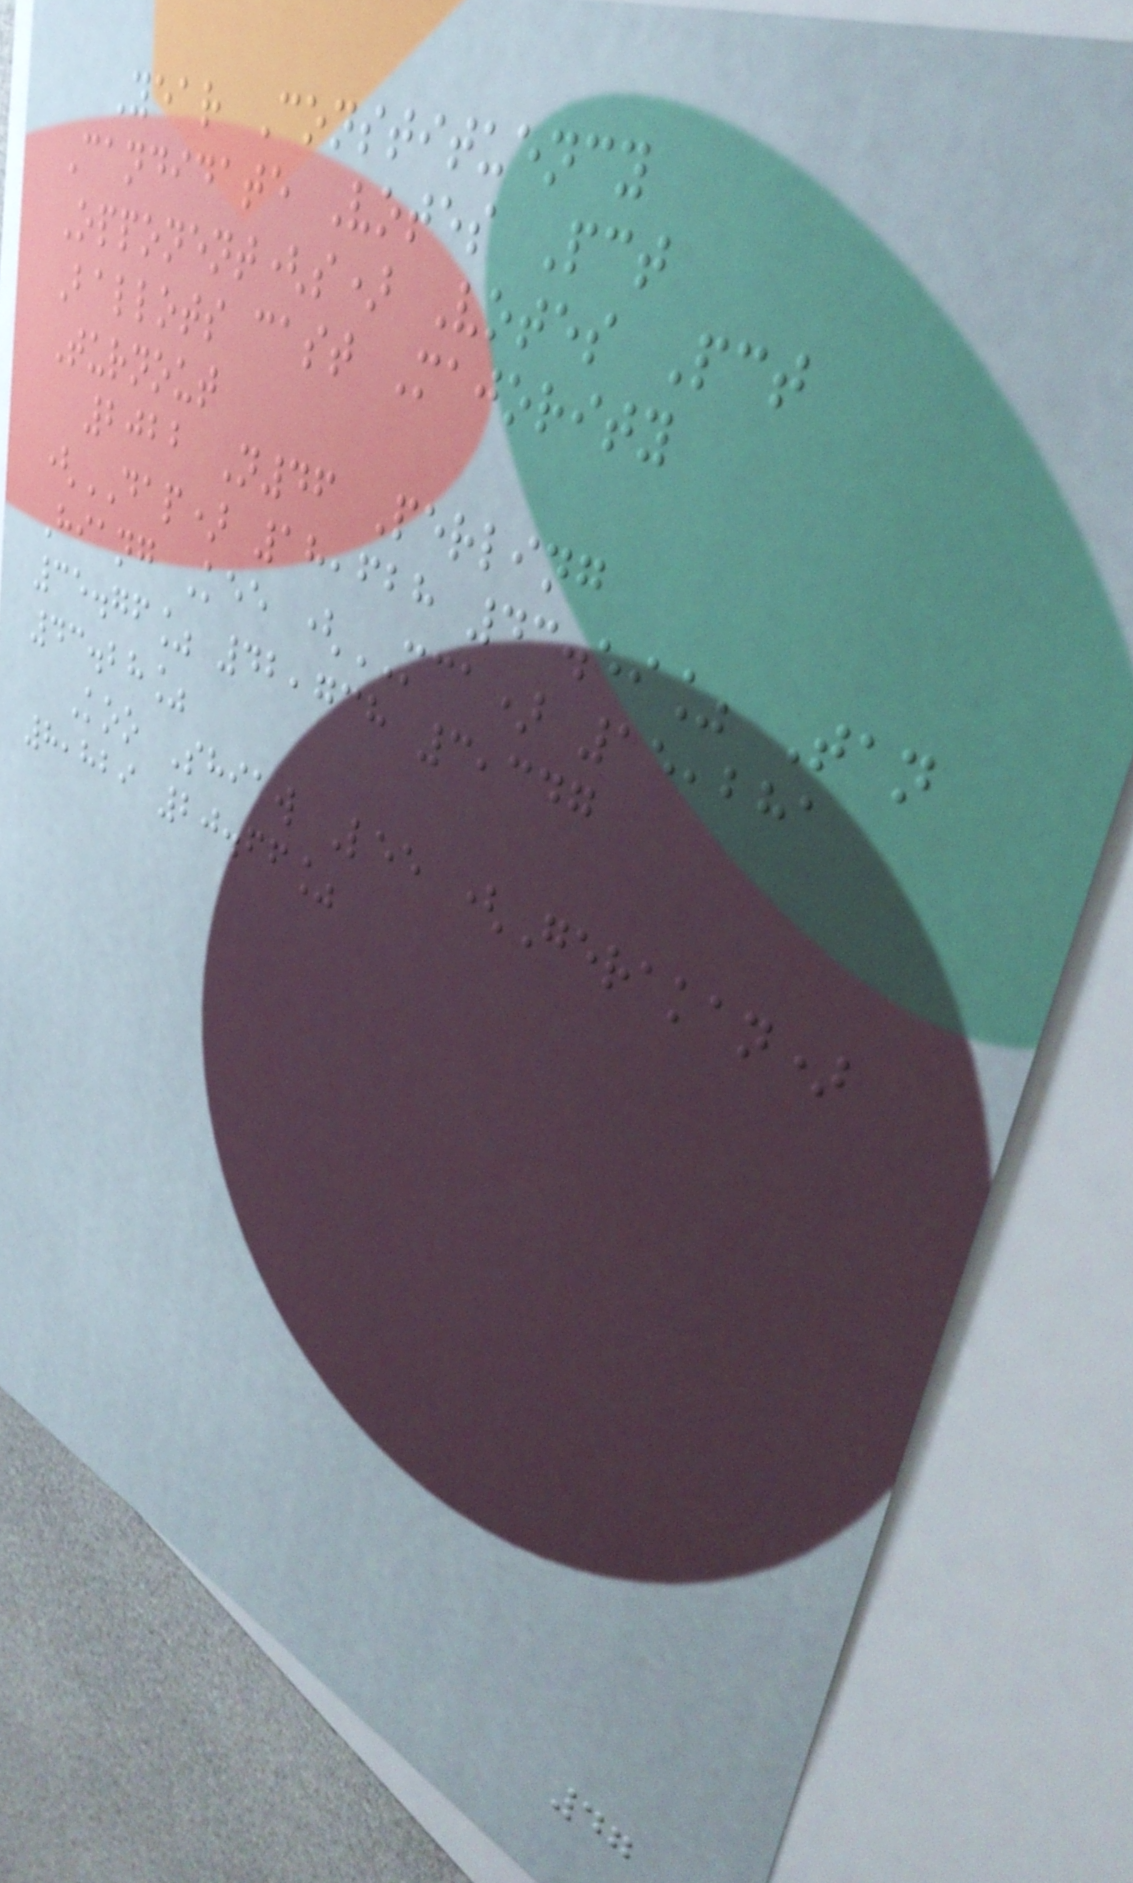Year Constituency
Candidate Votes Pct
Opponent(s) Votes Pct
Ballots cast Majority
Turnout
2022 N46 Perling
(DAP) 18,628 43.59% Tan
Hiang Kee (MCA) 15,281
35.76% 42,738 3,347
43.28%
Koo Shiaw Lee (Gerakan)
8,829 20.66%
47
